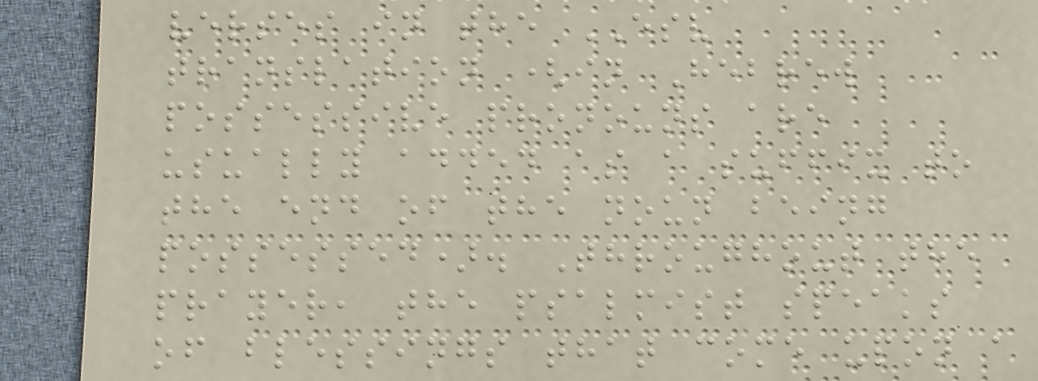verses in the ESV
translation (in Hebrew
possessive pronouns are
usually added as a suffix to
the end of the noun being
possessed). Throughout the
prayer, the psalmist speaks
of blessings that come upon a
